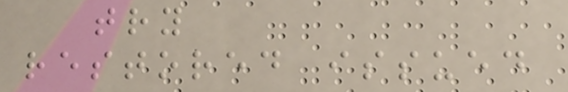try
restored issued
